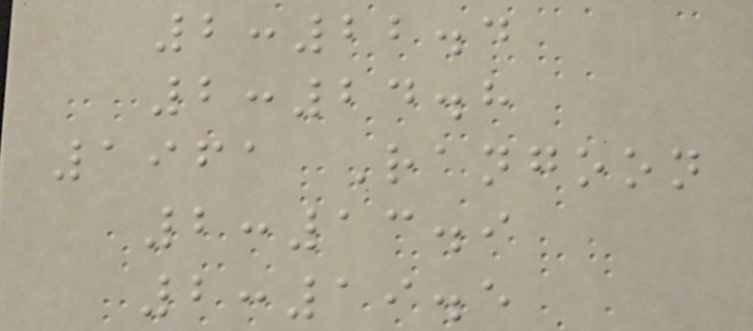2:22.4
2:24.8
1961 Rangoon
2:13.9
2:19.5
